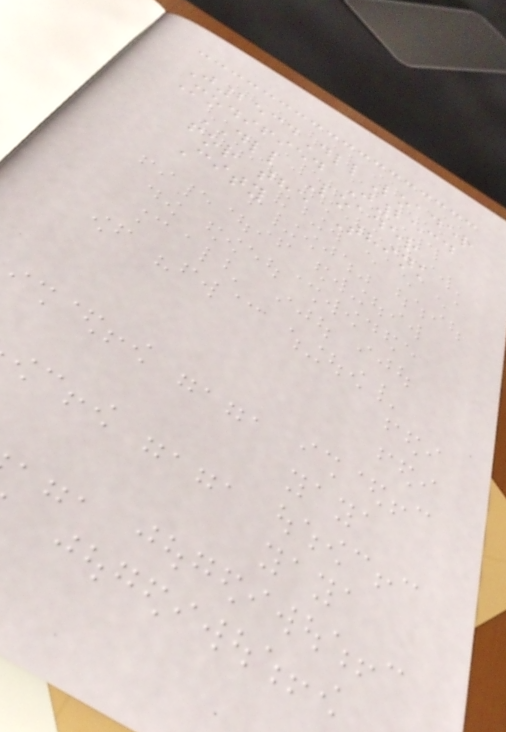J2534DllLoader
Modified J2534
DLL Loader
for the Think
City
